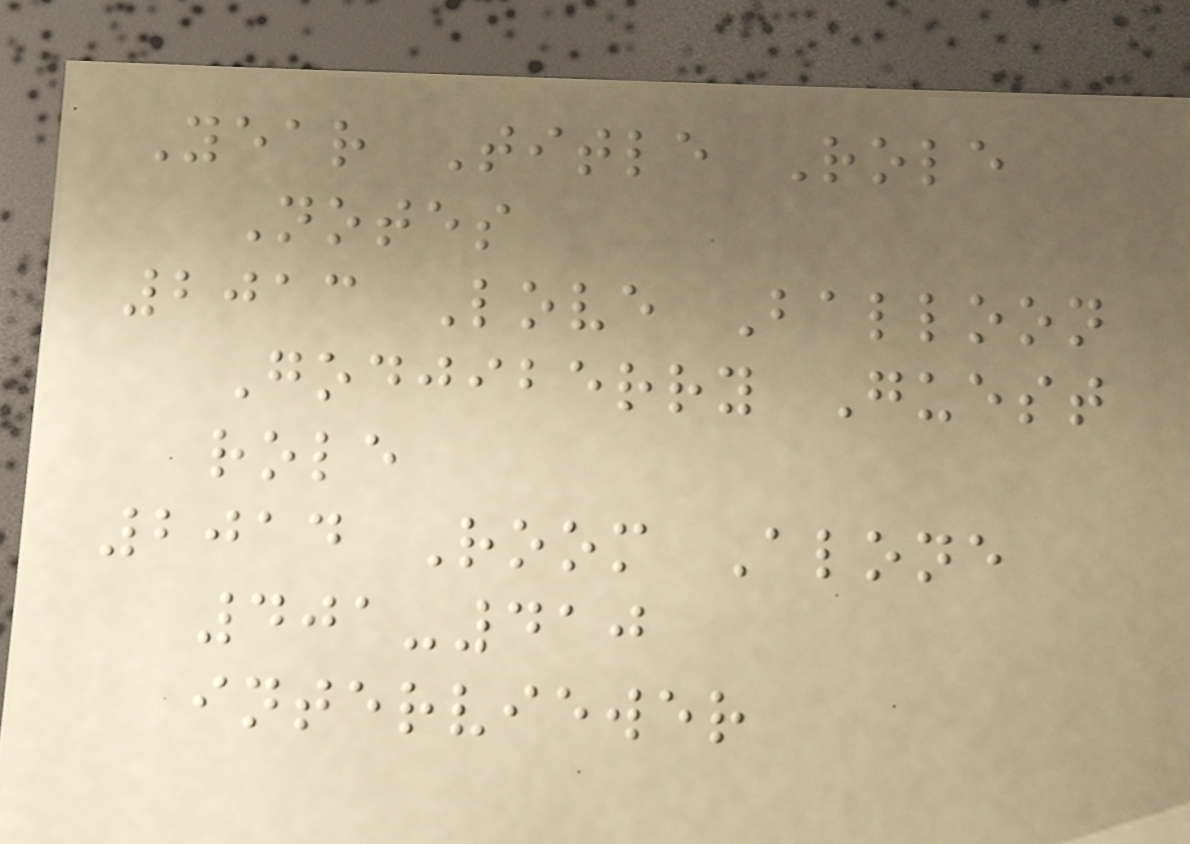Year Title Role
Notes
2013 Love Balloon
Godjiberry Guest
role
2014 Room Alone
401-410
interviewer
